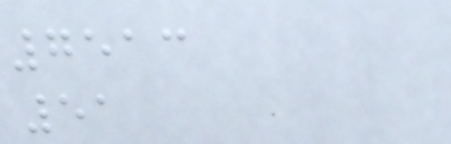7513
51
